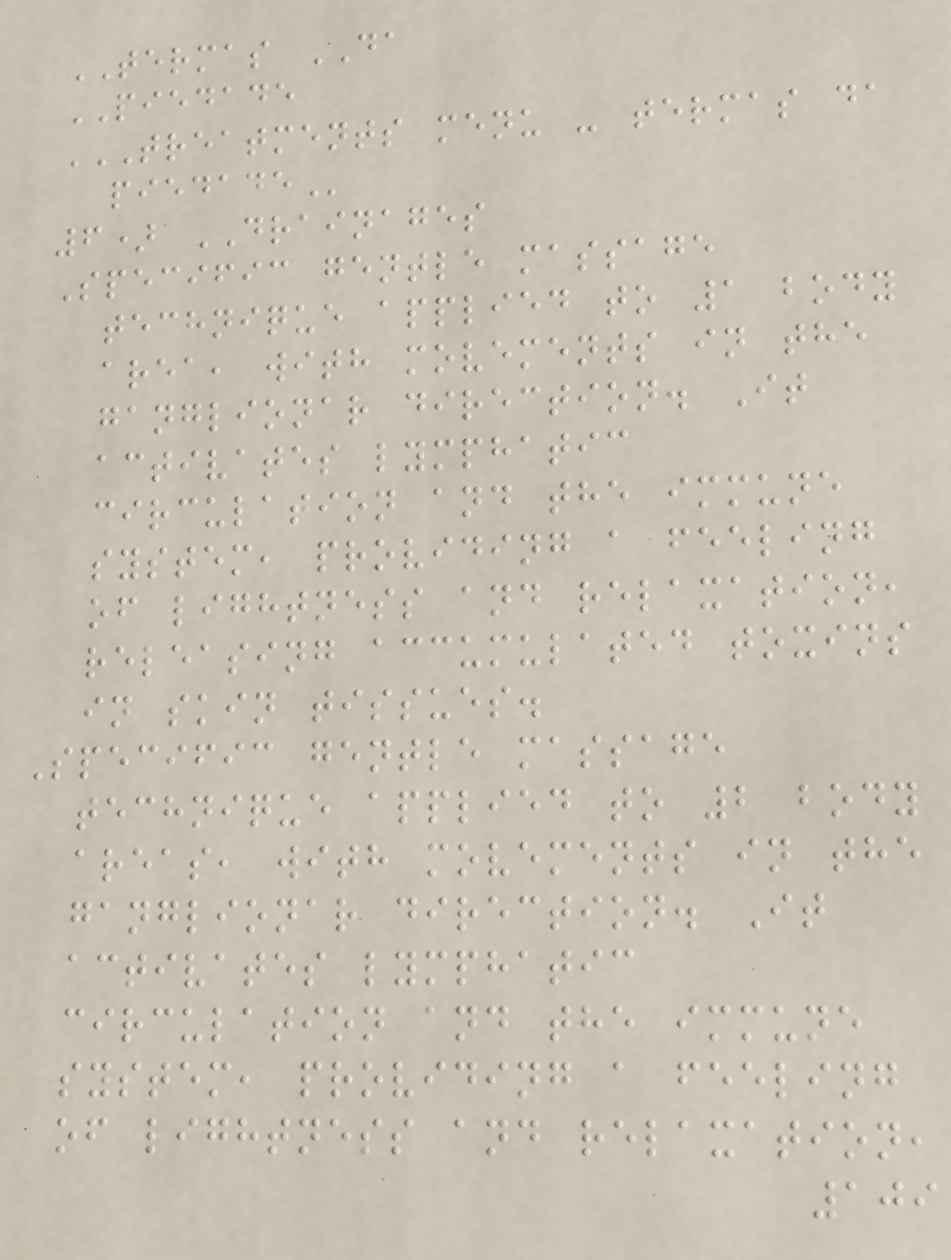TERMAS DA
PIEDADE
TREATMENTS MENU - TERMAS DA
PIEDADE
6) DRAINAGES
Specific gentle massage
technique applied to 1 body
area, with movements in the
ganglionar direction. It
activates lymphatic
circulation and the immune
system, providing a feeling
of lightness and relaxation,
releasing accumulated toxins
in skin tissues.
Specific gentle massage
technique applied to 2 body
areas, with movements in the
ganglionar direction. It
activates lymphatic
circulation and the immune
system, providing a feeling
of lightness and relaxation,
109
